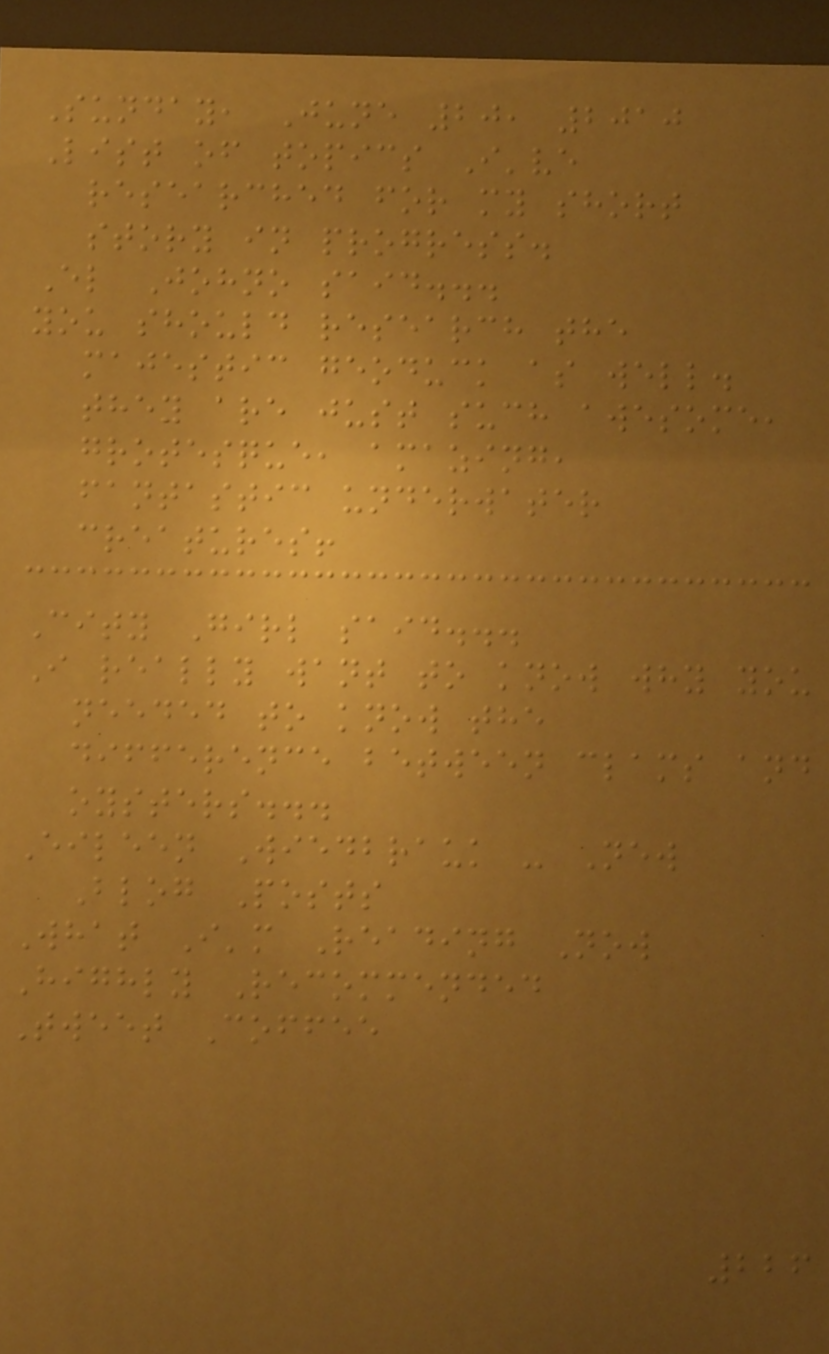Sunday, June 20, 2010
List of topics I've
researched for my short
story in progress.
El Johno said...
you should research the
majestic geoduck as well.
they are just such awesome,
grotesque, amazing,
fantastic underwater
creatures!
City Girl said...
I really want to know why you
needed to know the
difference between clams and
oysters...
Eileen Wiedbrauk - New
Blog Posts
What I'm Reading Now
Highly Recommended
Tweet Coffee
226
